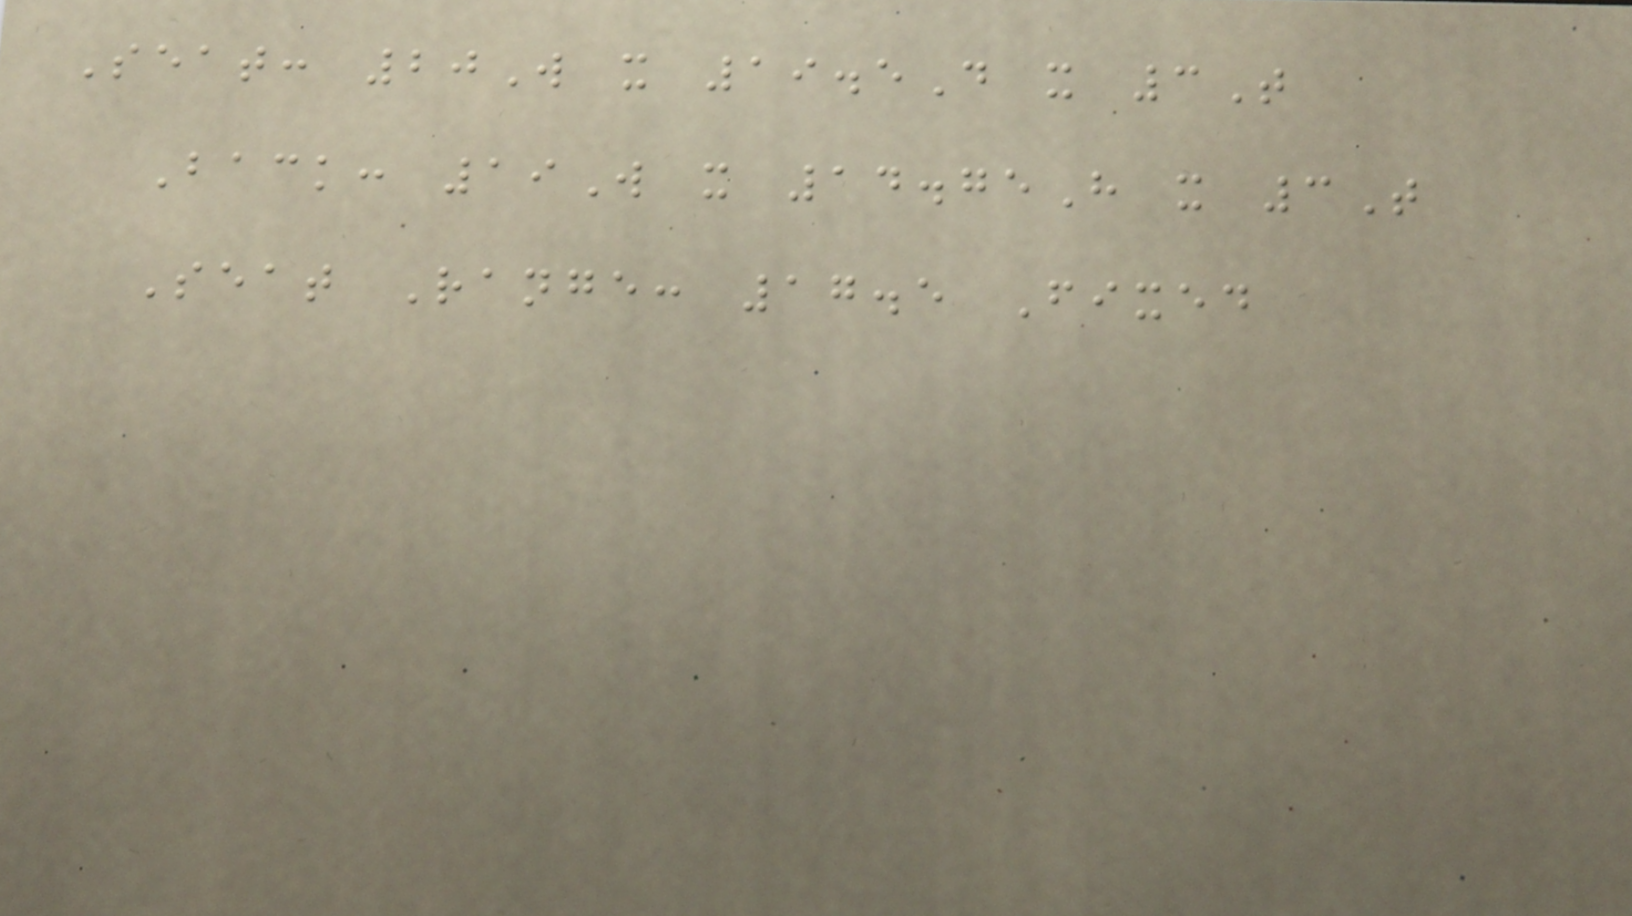Seat: 20W x 19.5D x 3T
Back: 19W x 14.75H x 3T
Seat Range: 17.5 Fixed
